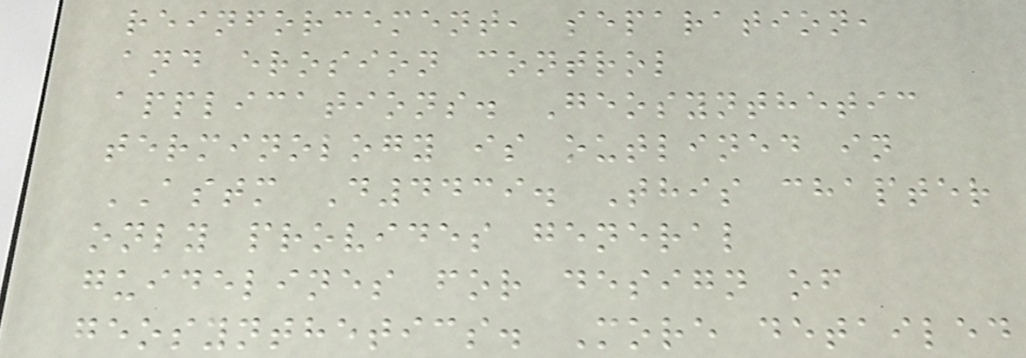reinforcement, separation,
and erosion control
applications. Geosynthetic
terminology is outlined in
ASTM D4439. This chapter
only provides general
guidelines for design of
geosynthetics. More detailed
